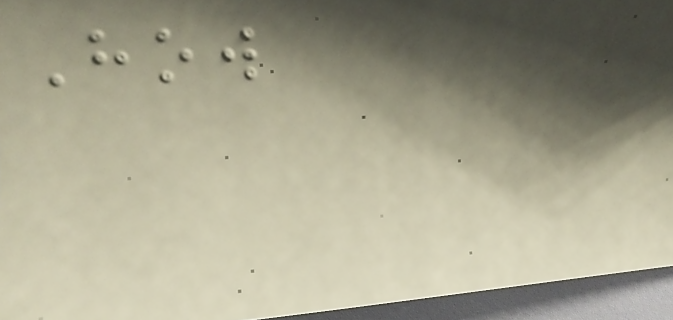How
